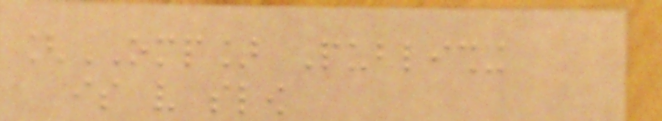[OMP] Publishing
is very slow
